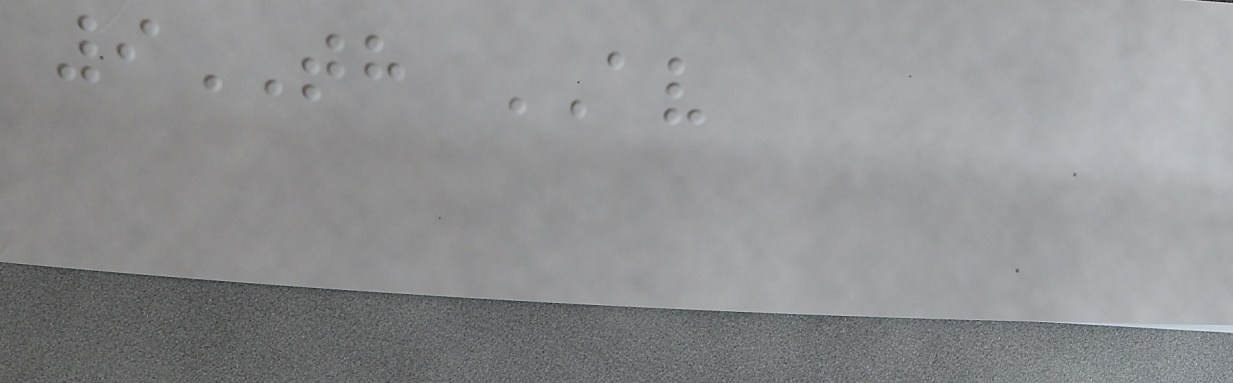9TH AV
